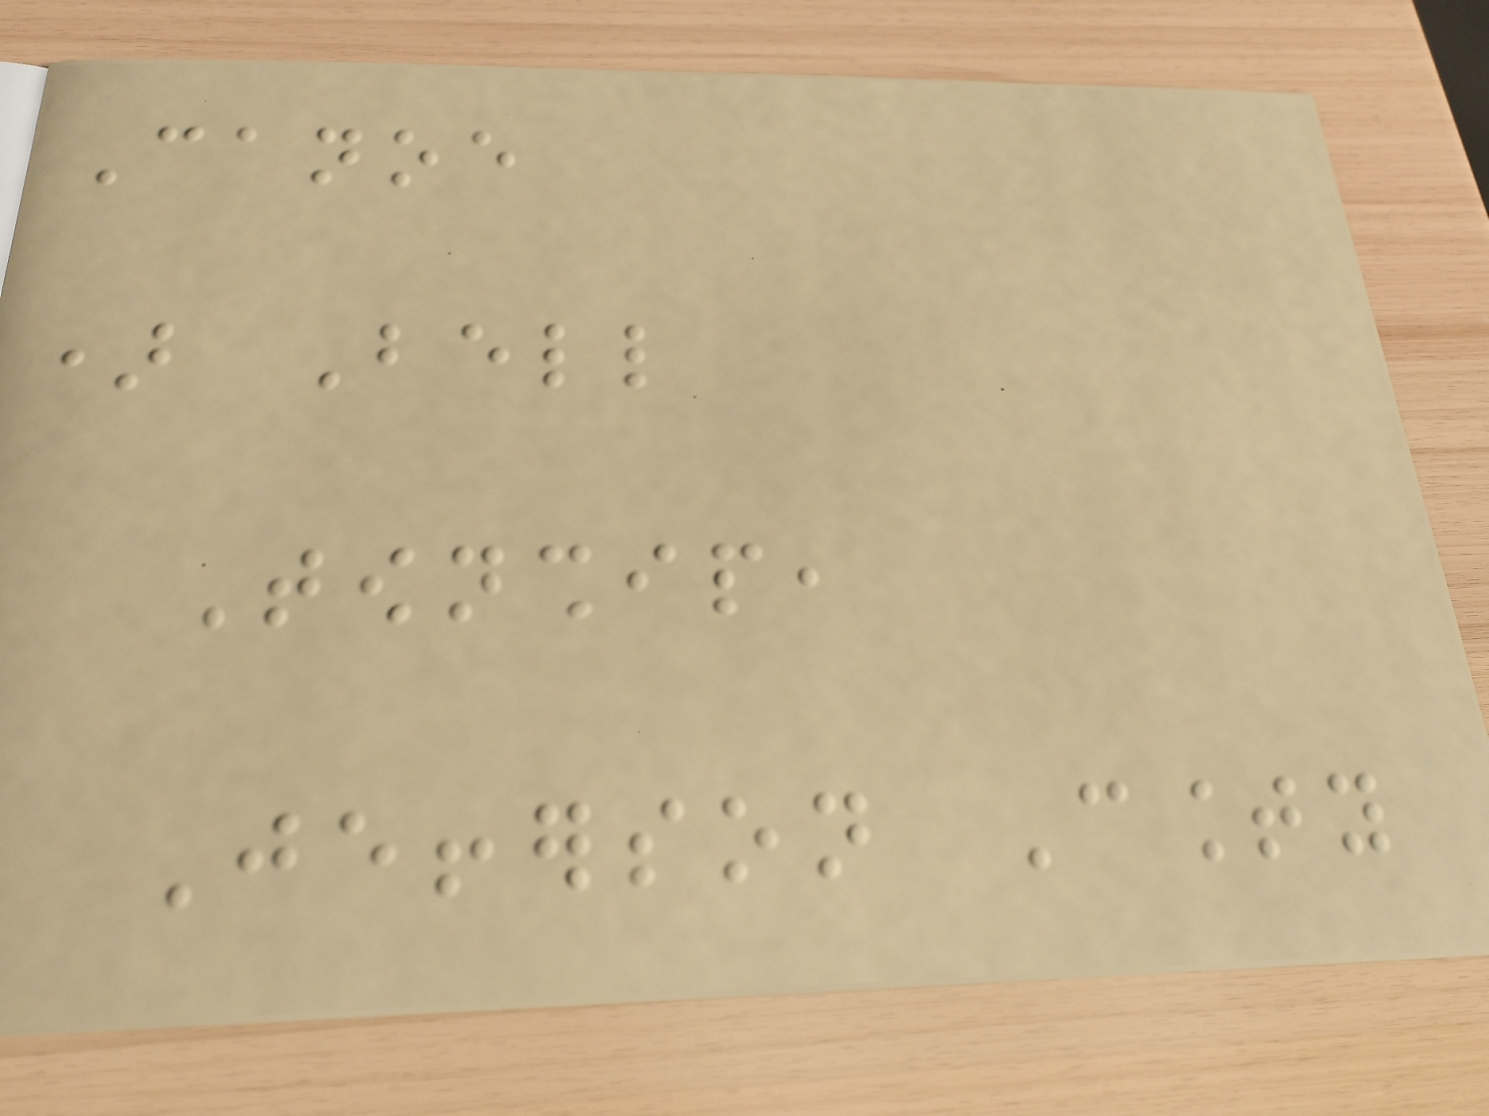Canoe
) Bell
Township,
Jefferson County
